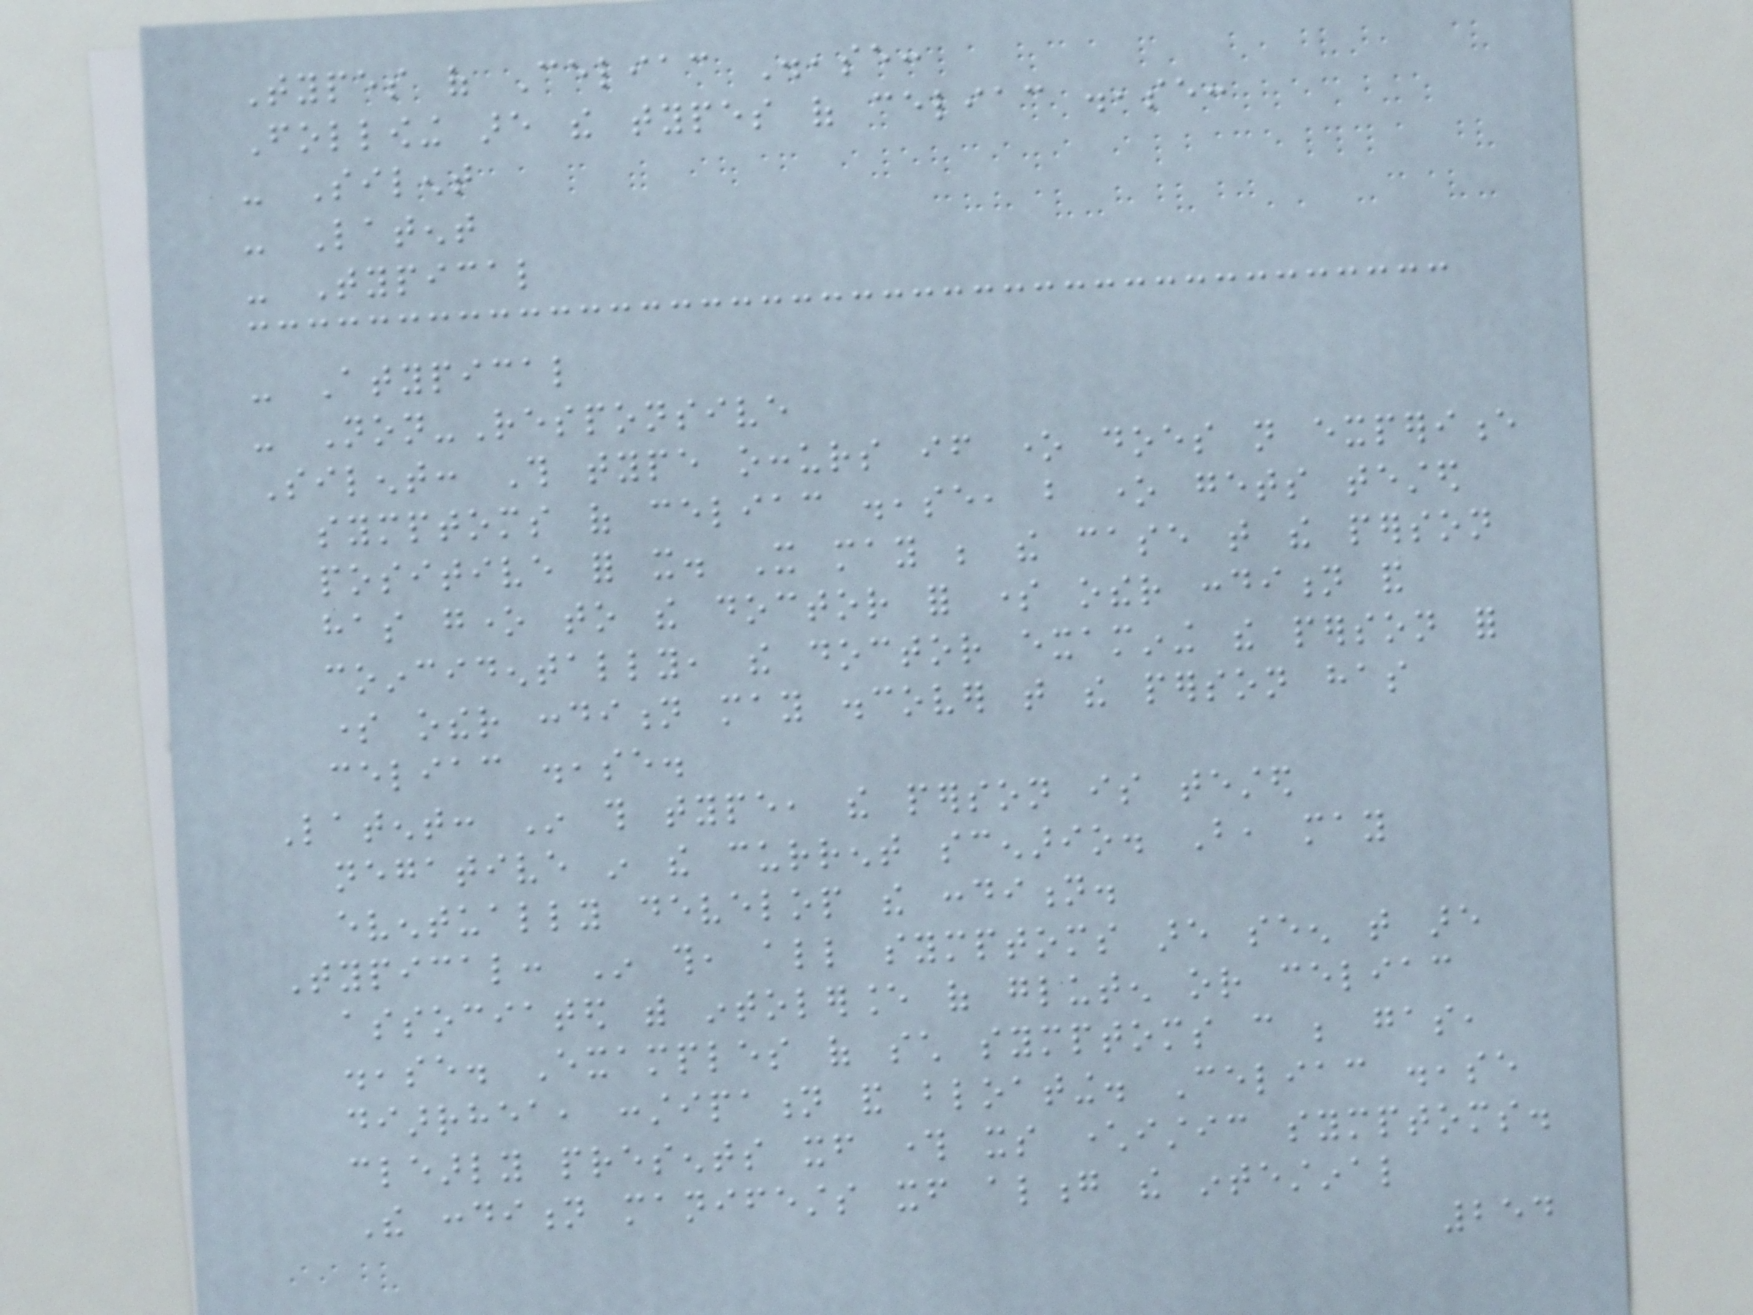Types of Celiac Disease:
Following are the types of celiac disease:
- Silent
- Latent
- Typical
- Atypical
- Non-Responsive
Silent: This type occurs if one does not experience
symptoms of celiac disease, but one gets tested
positive for it. It may be the case that the person
has gone to the doctor for some other condition and
coincidentally, the doctor examining the person for
some other condition may discover that the person has
celiac disease.
Latent: In this type, the person is tested
negative in the current scenario. But, may
eventually develop the condition.
Typical: In this, all symptoms are seen that are
associated with intolerance of gluten or celiac
disease. Examples of such symptoms can be gas,
diarrhea, constipation and bloating. Celiac disease
clearly presents itself through its characteristic symptoms.
The condition manifests itself along the intestinal
254
